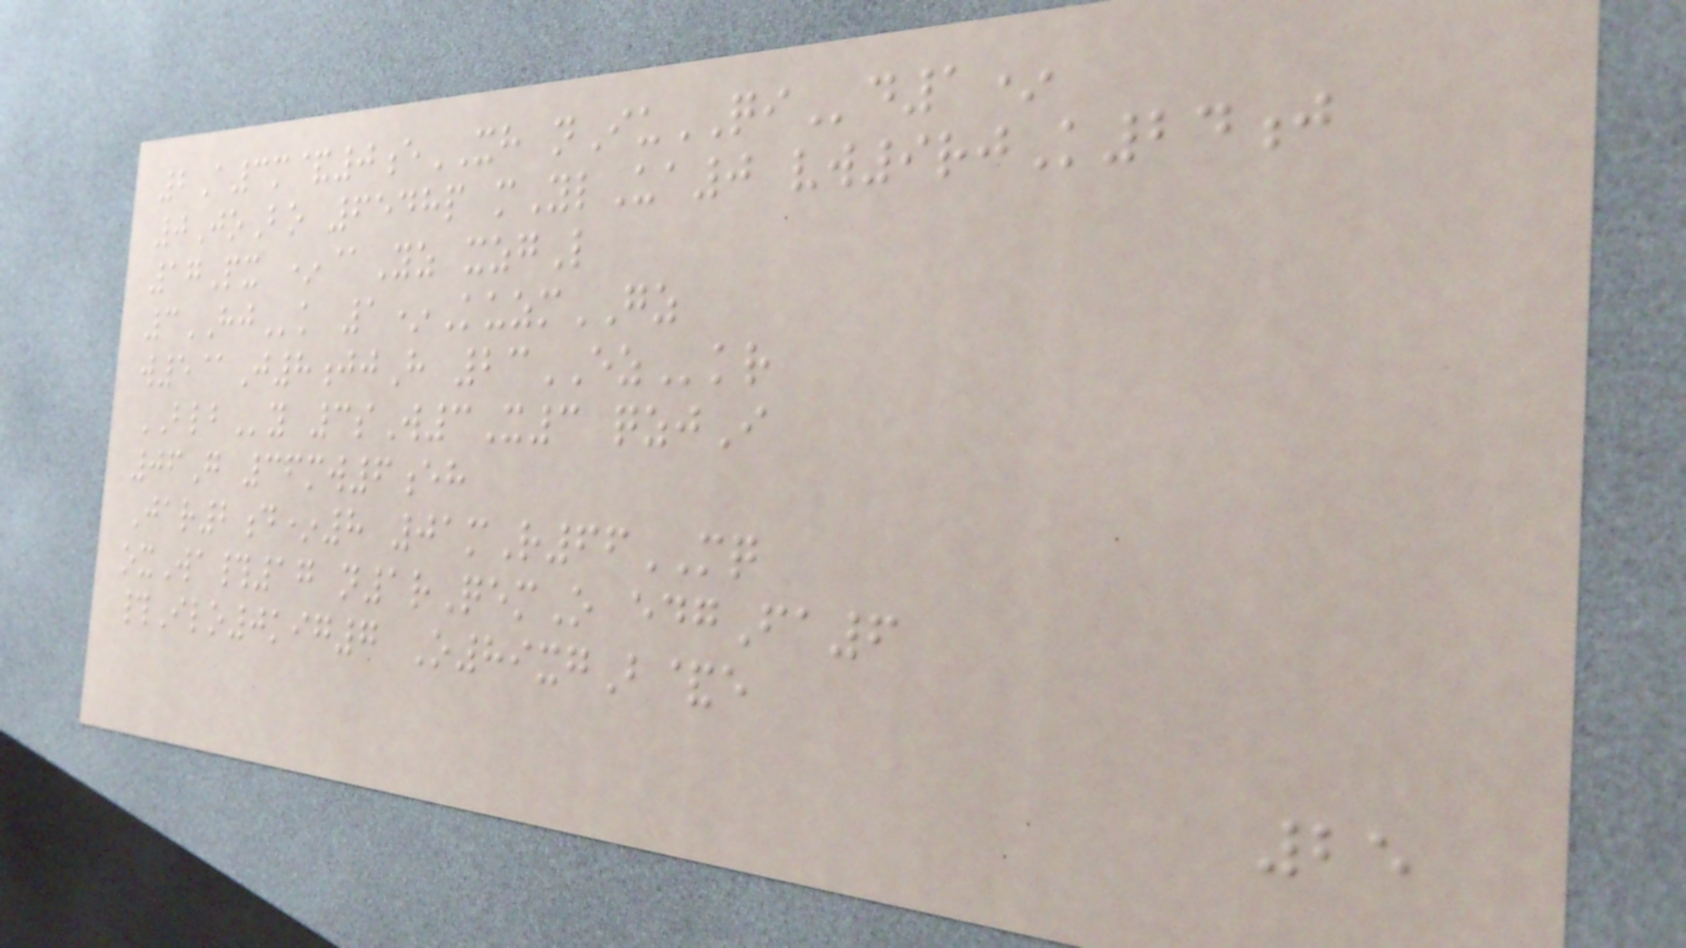2A3m&0eXH nIuQId1*
0JoBo 6548p mYlUa0 vw9rjK24j
17Px *@Yz xzgL
3HJk 1*KuzmGZ
w5@J8jjH 23EZkr
BLBy 3sW3X3 qzjI
06G 36mw6eh
Jar2d*8 01mR66MQ
oxWa#17 n1rQemO edgFa6
#Ilo0kig7 O89xgB&e
25
